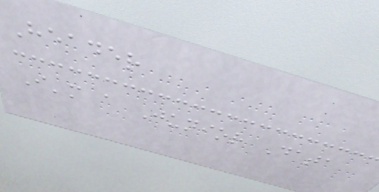Header
I'm a Junior Data
